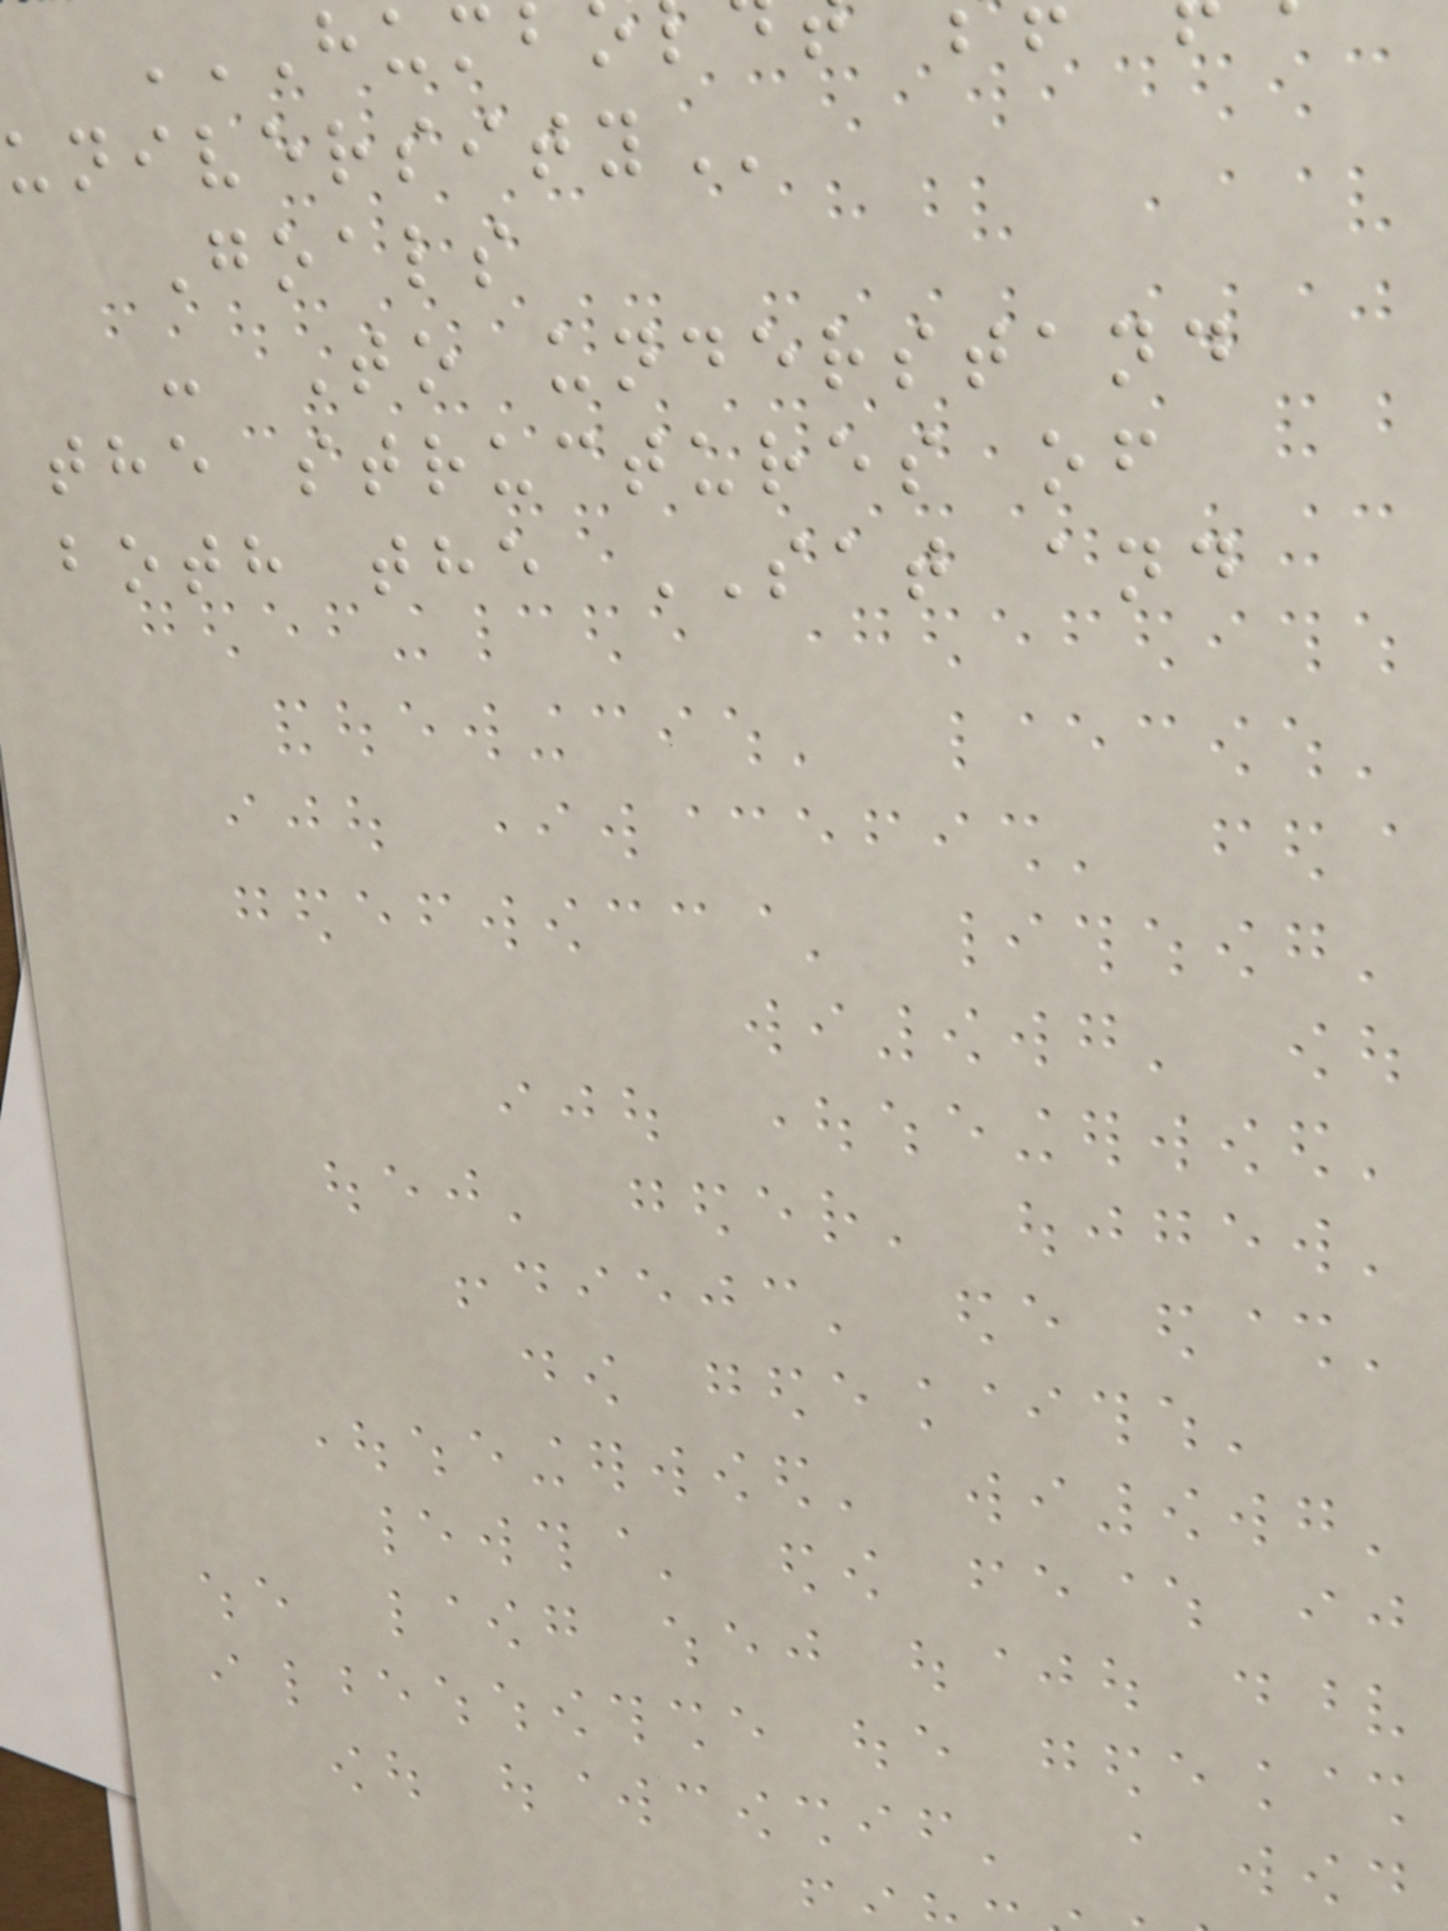Goals
- To understand
the structures of
both the SAT and
